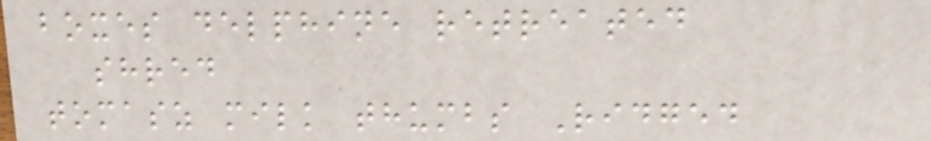boxes delphine retreated
shred
tomasz milk thumbs Ridged
